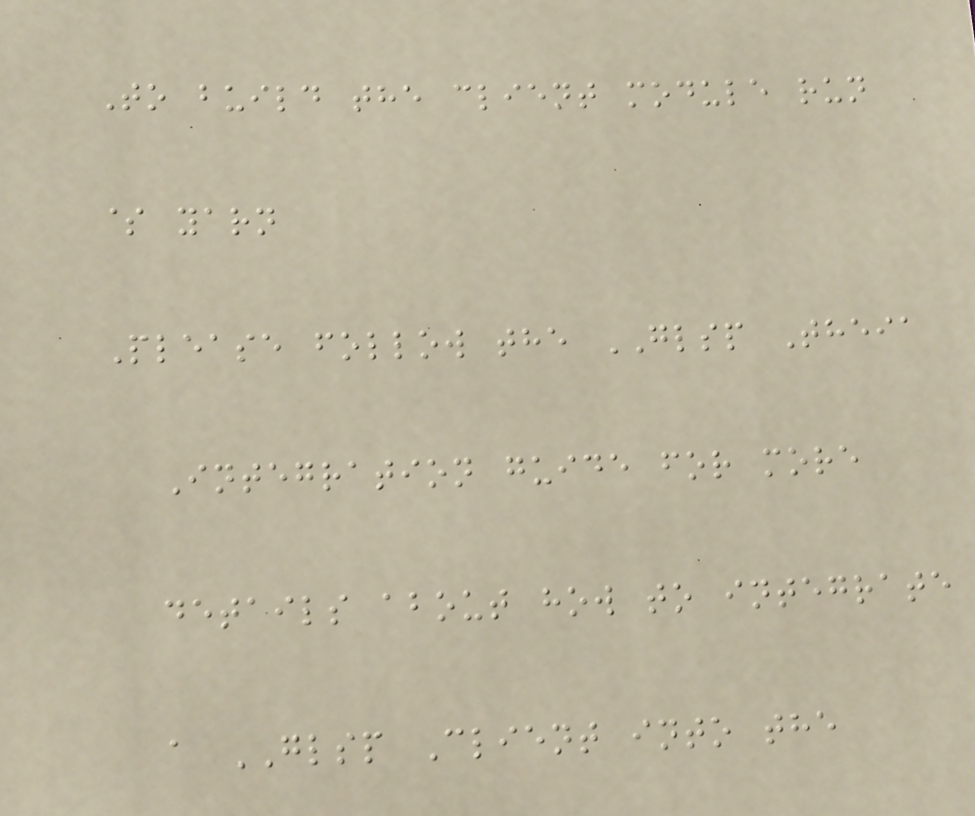To build the client module run
$ yarn
Please follow the GLSP Theia
Integration guide for more
details about how to integrate
a GLSP Client into the
